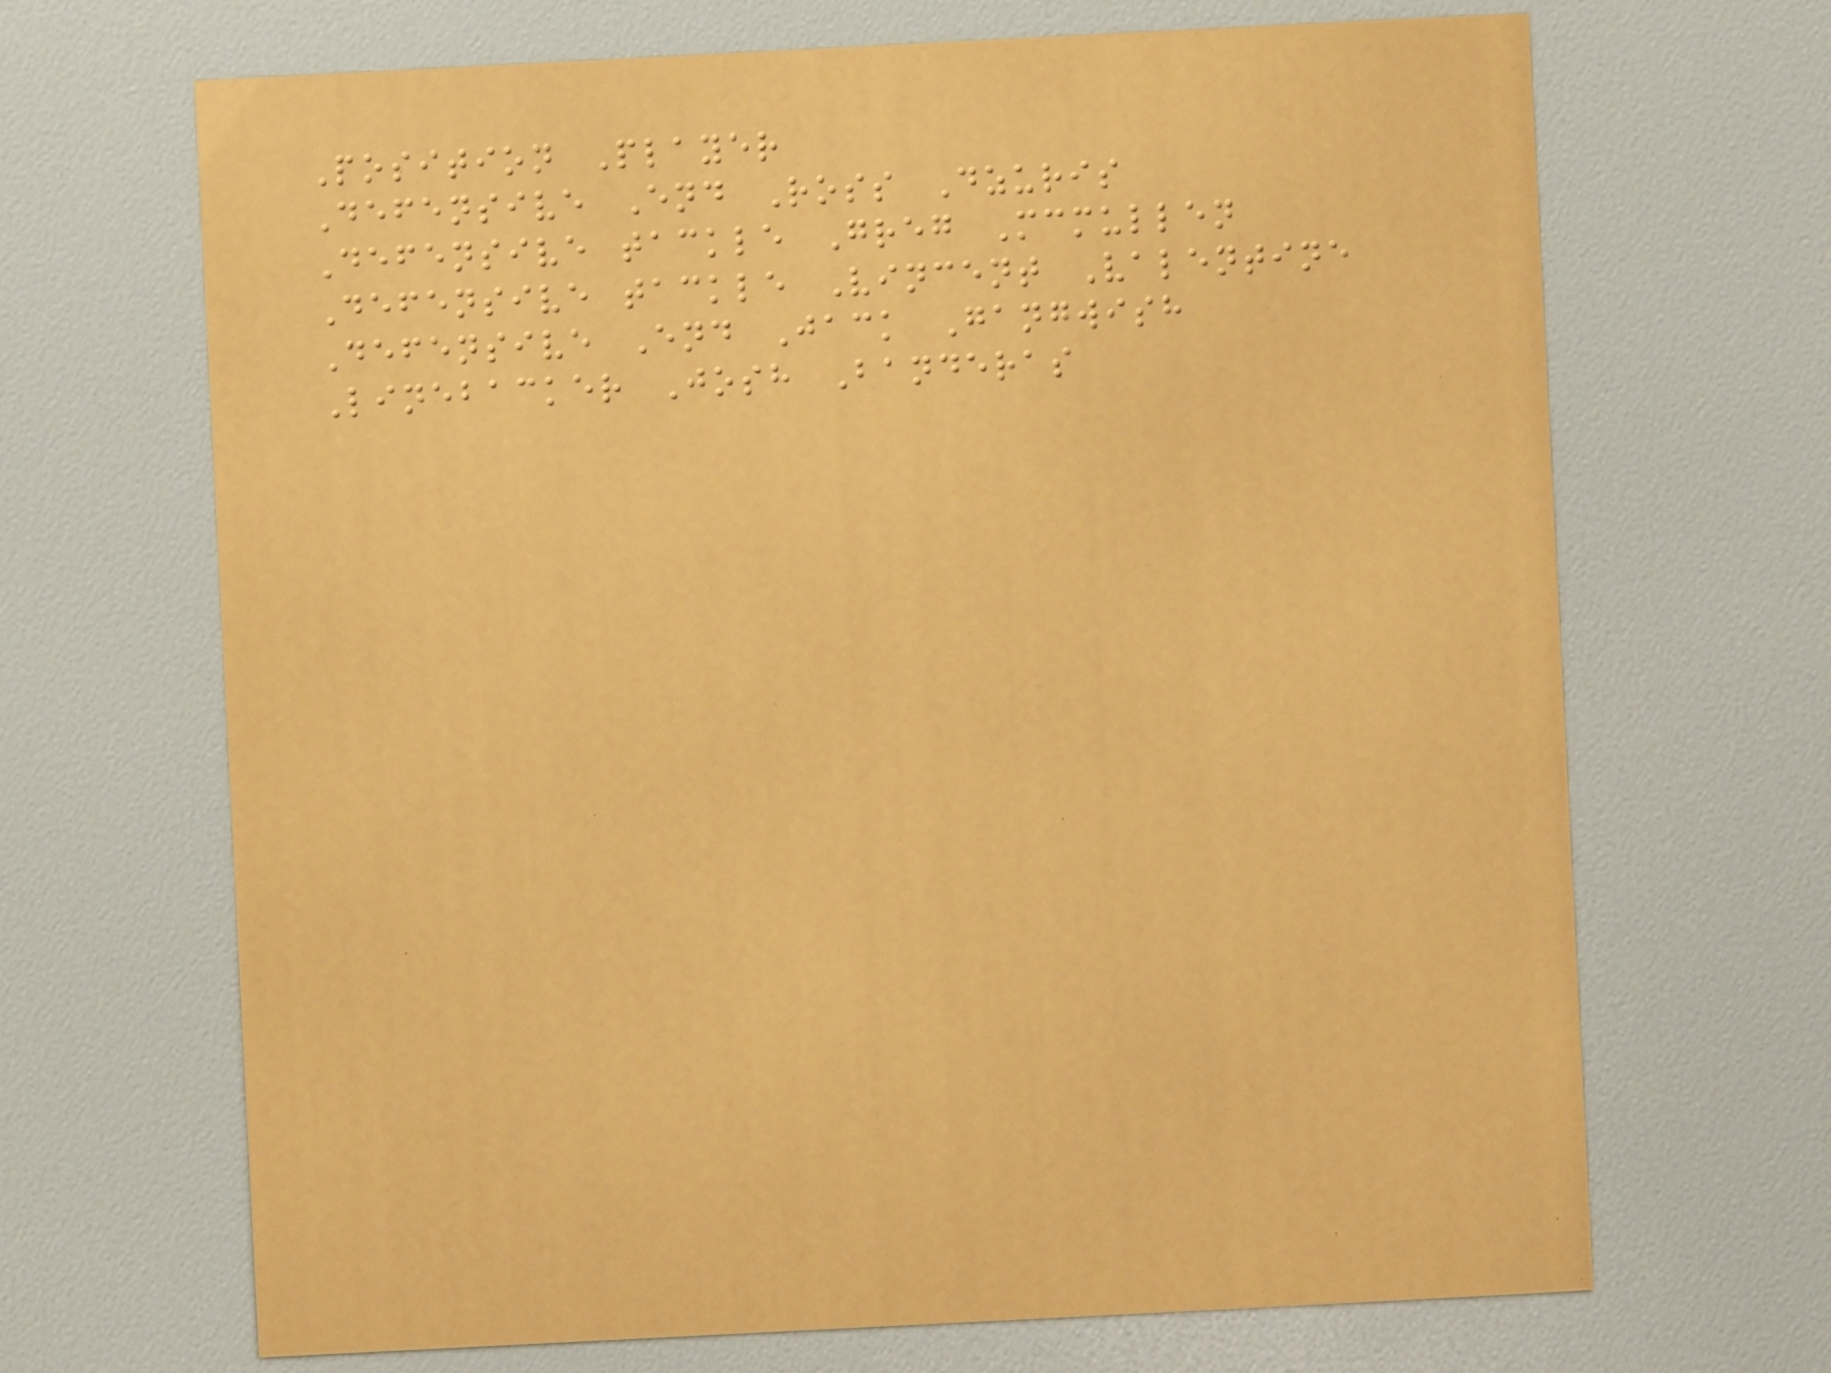Position Player
Defensive End Ross Dzuris
Defensive tackle Greg Mcmullen
Defensive tackle Vincent Valentine
Defensive End Jack Gangwish
Linebacker Josh Banderas
